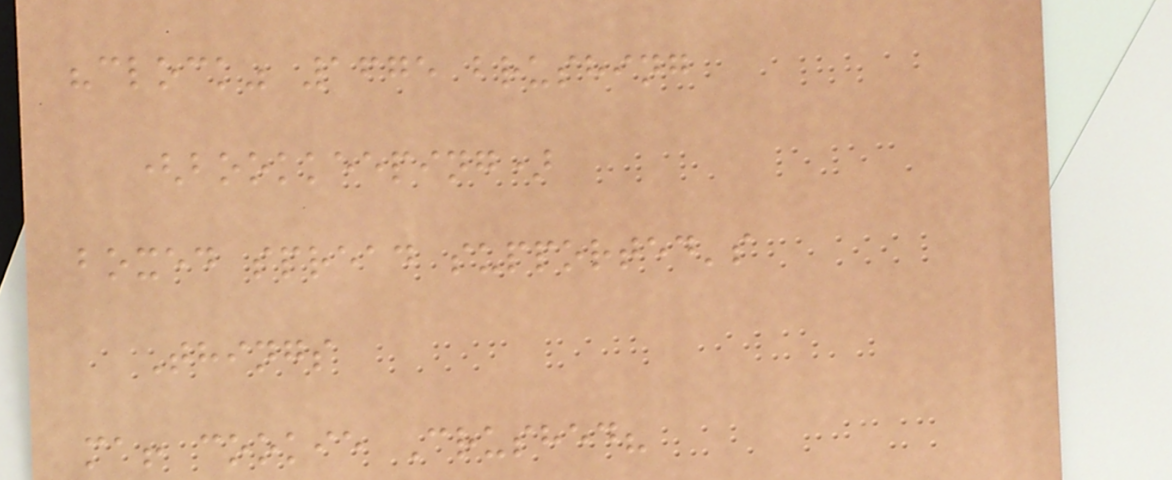"clock" 1675 brushing
(bookkeeping)
boxed spread supported's
Things
ma! cookie Crushed?
